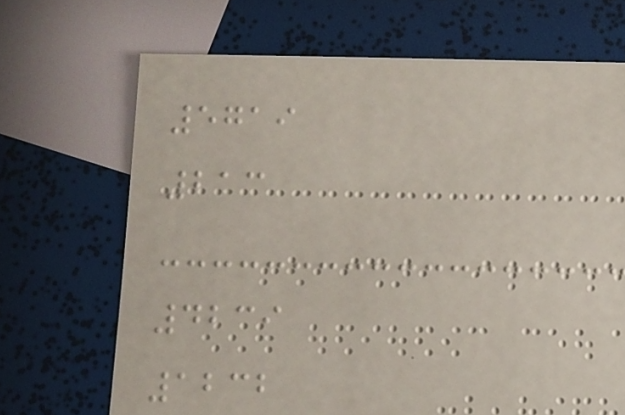5719
213
4239
1232
